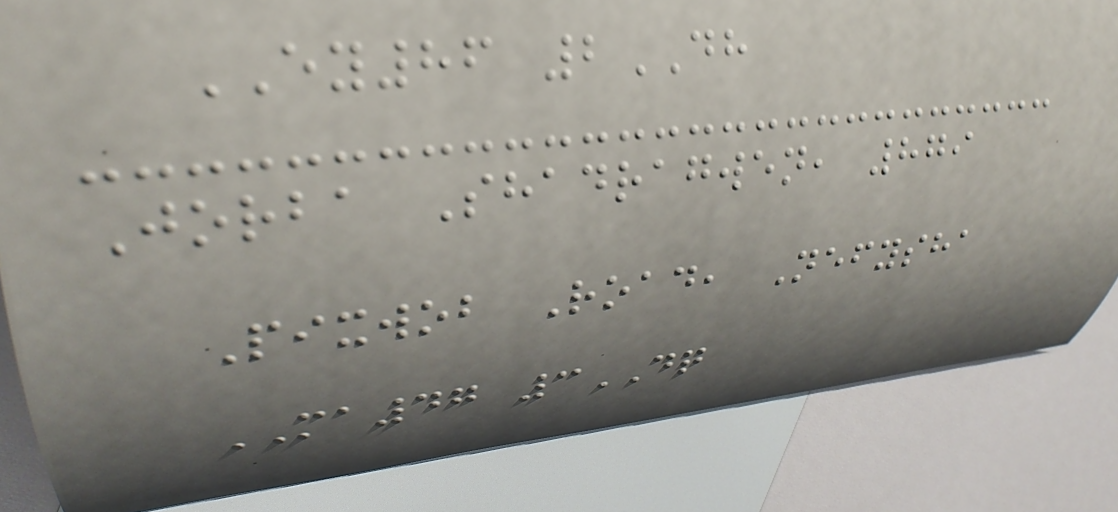EY86 2DH
Jorba Shadragwen, 879
Pixwob Road, Nefysha
MA47 3DQ
